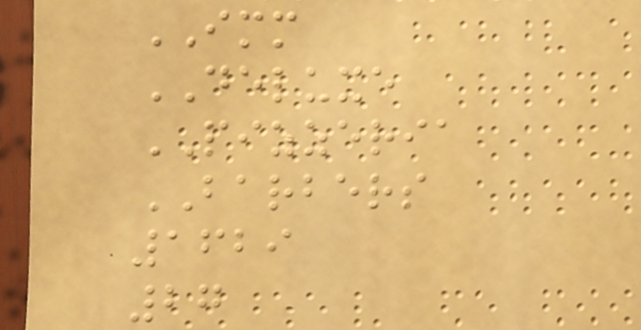IMM
DELUXE
PIZZERIA
BARBERS
1629
27
